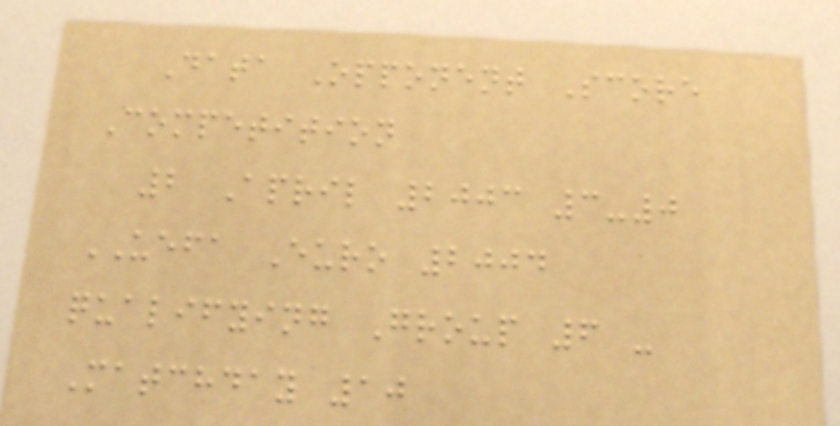Data Opponent Score
Competition
2 April 2003 3-0
UEFA Euro 2004
qualifying Group 6 -
Matchday 10
